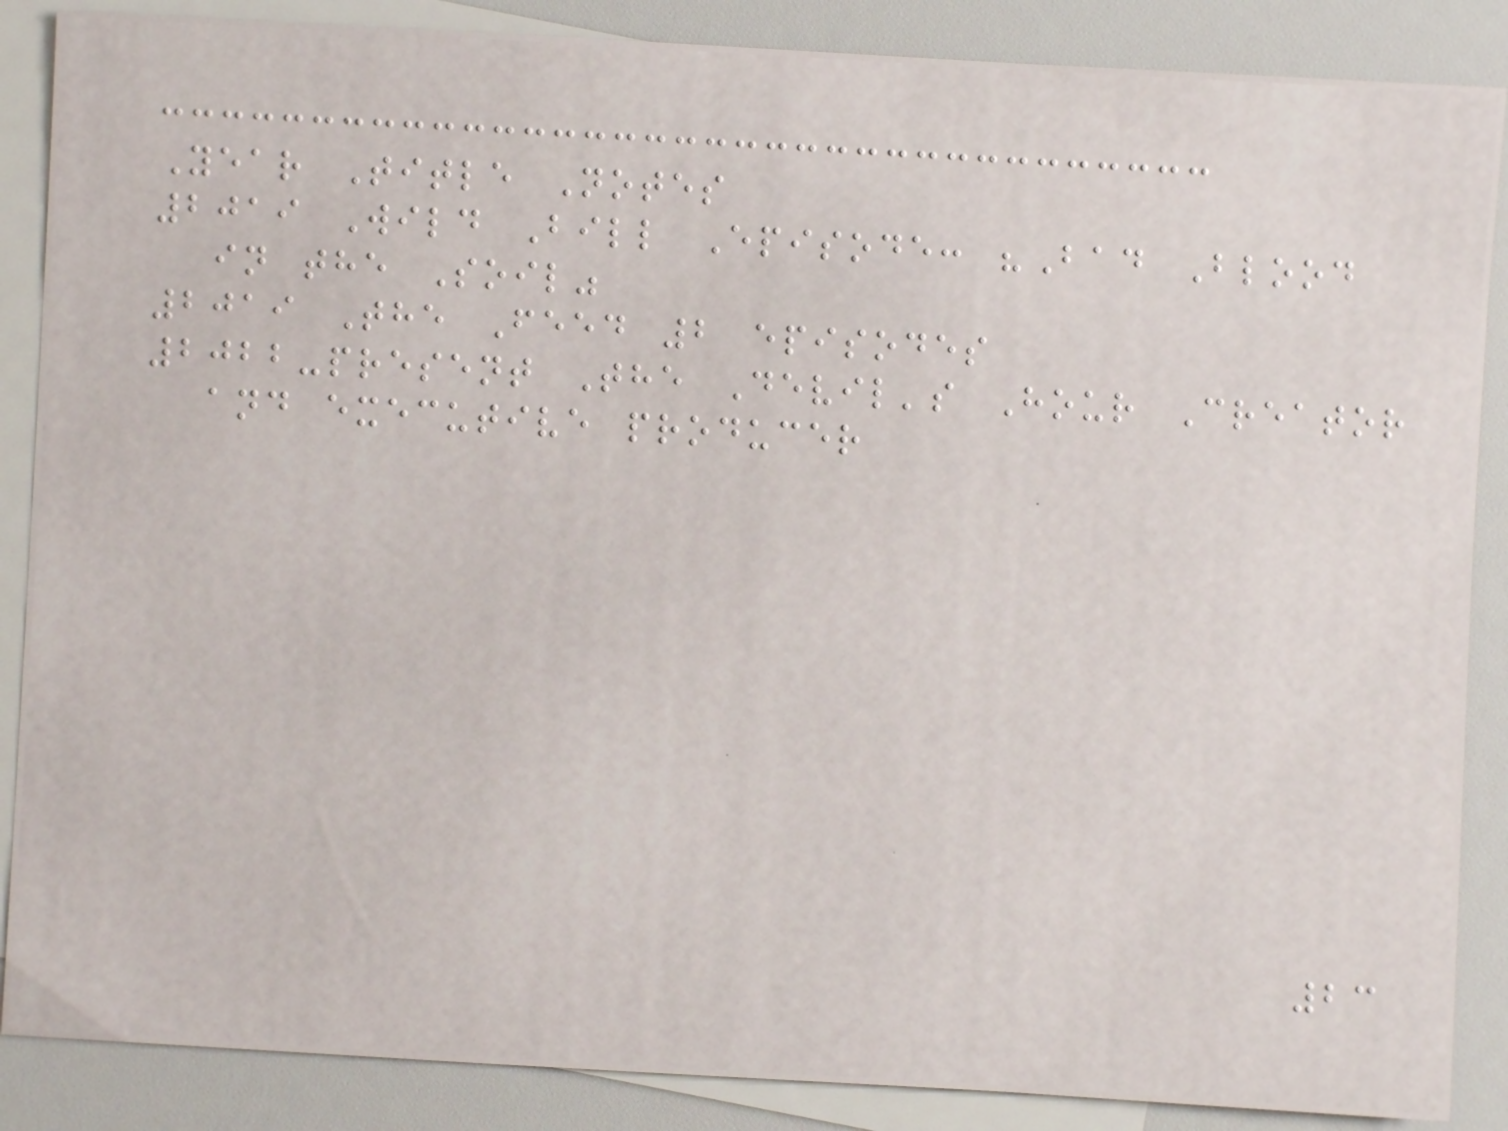Year Title Notes
2019 Wild Bill Episode: "Bad Blood
in the Soil"
2019 The Feed 2 episodes
2022-present The Devil's Hour Creator
and executive producer
23
